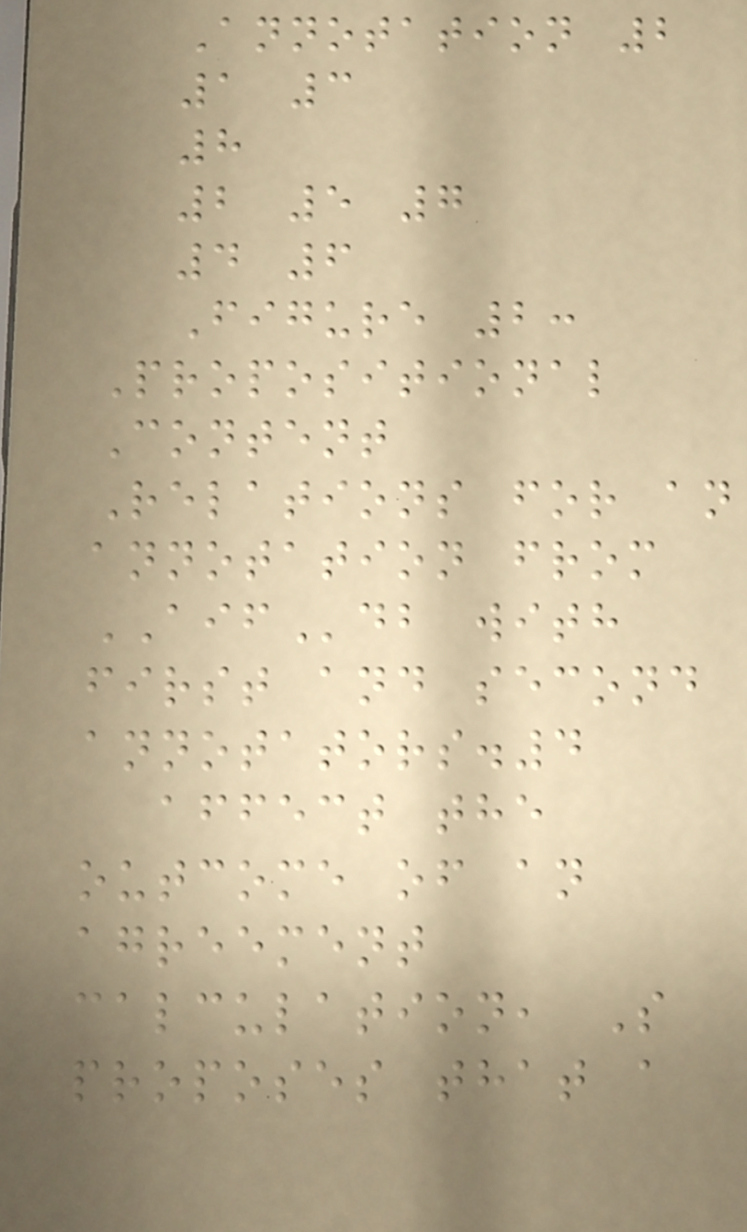Annotation 2
1 3
8
2 5 7
4 6
Figure 2:
Propositional
Content
Relations for an
annotation from
AIFdb with
first and second
annotators.4
affect the
outcome of an
agreement
calculation, S
proposes that a
